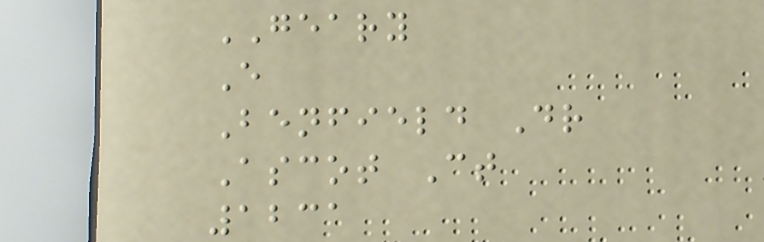GEARY
E
Benfield Dr
Ascot Ct
1231
